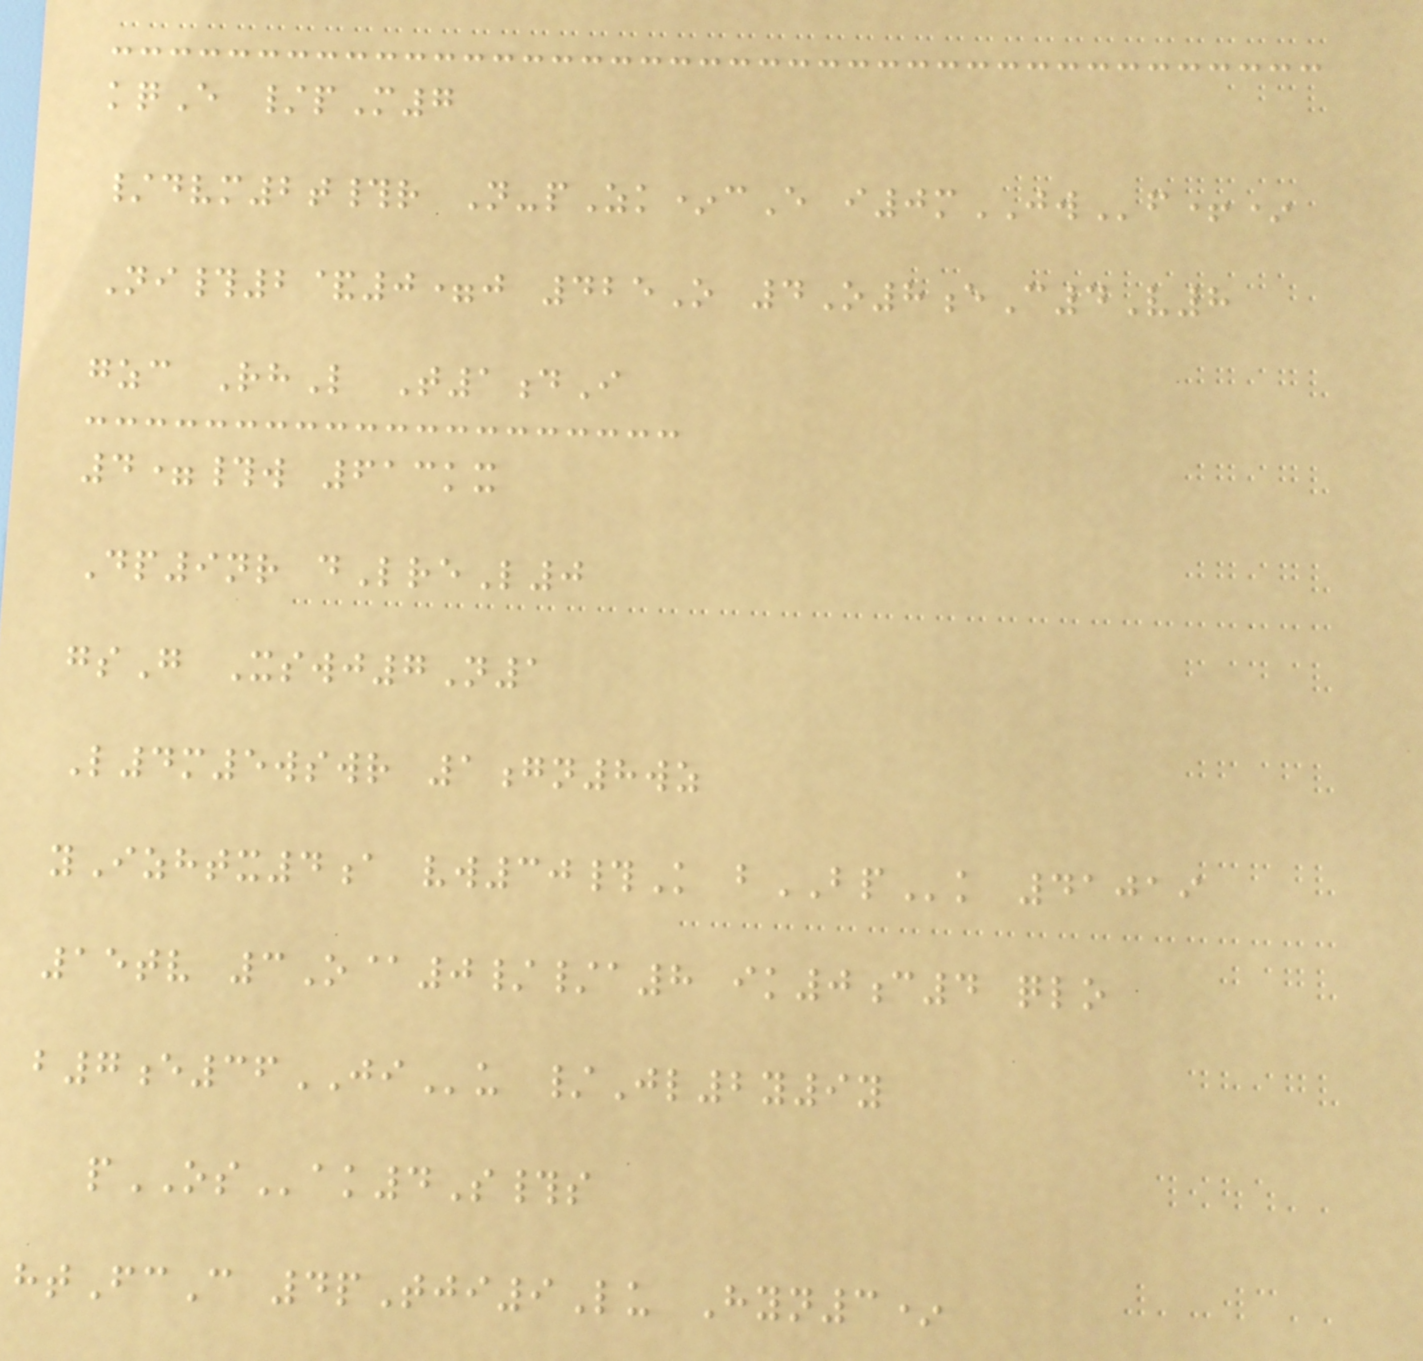kqE /pM7
/dvm2t#r N-pZk*cE i0mJWf+*
Ni#2&0=j 425O 4O8eC4V8
gzc RhL T1dI
4=#w 613kx
Dp9nr dLreL0
gsG Xswj7N1
L4m5wswr 1gn8wz
yIzhtx4a vw30#K bBPk 41019
15tv 3O@0//a8 ik0c4 qlo
b7e36JIu /Jl2y9y
pOSak4S#s
htFcC 4pTji9Lu Hyn3*
